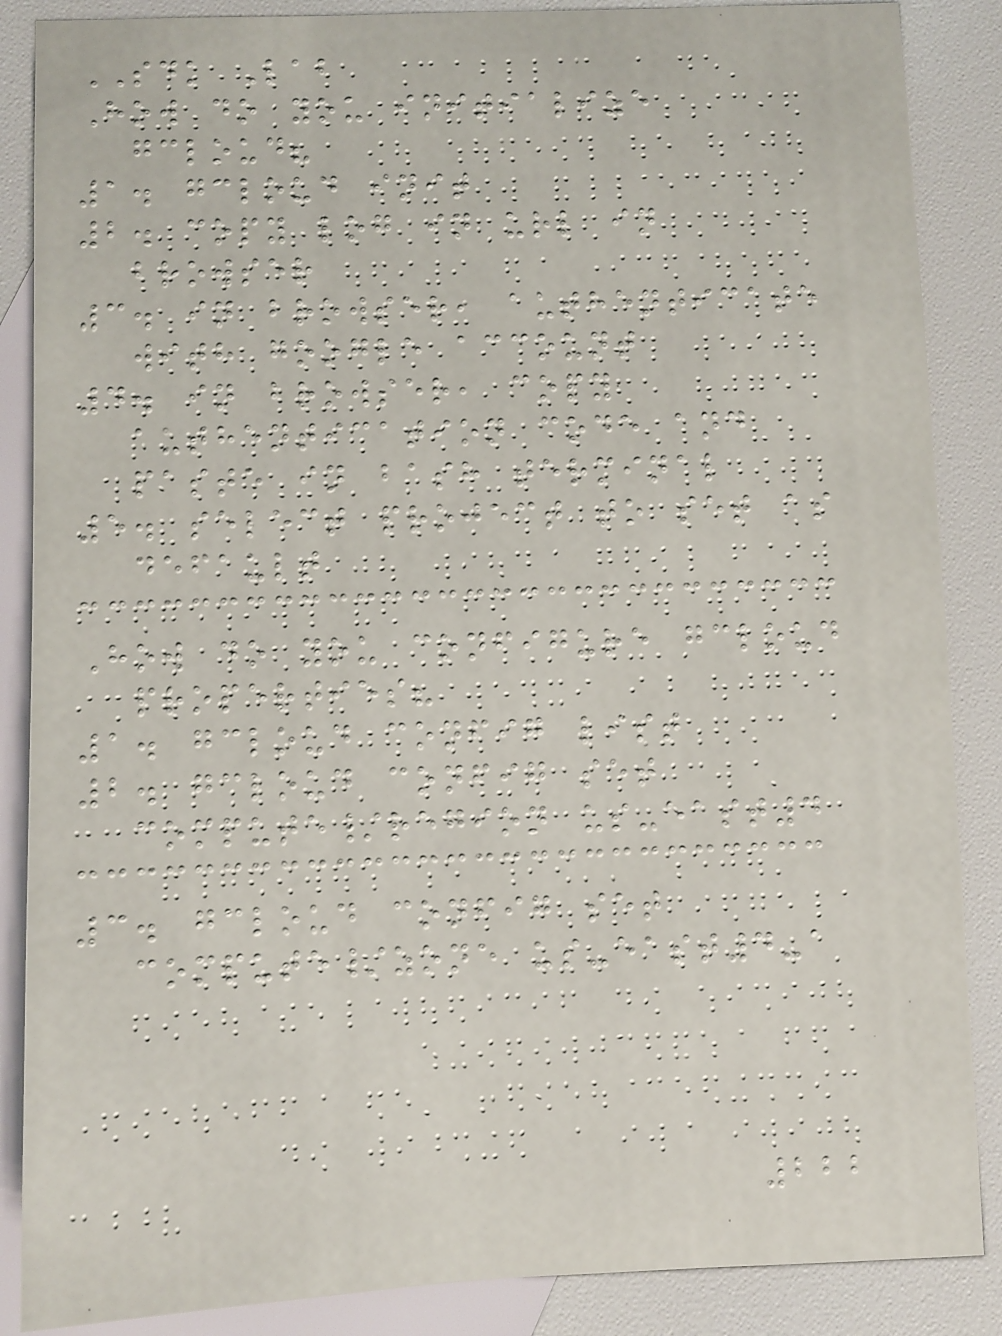SDK Lab
How do you initialize
gcloud?
1. gcloud init
2. copy log in url in
browser
3. in browser, authenticate
with google account
4. in browser, copy
authentication code and
paste in bash terminal
5. select project to set as
default
How do you configure gcloud
properties?
1. gcloud config list
2. gcloud config set
compute/region us-east4
3. gcloud config set
compute/zone us-east4-a
222
